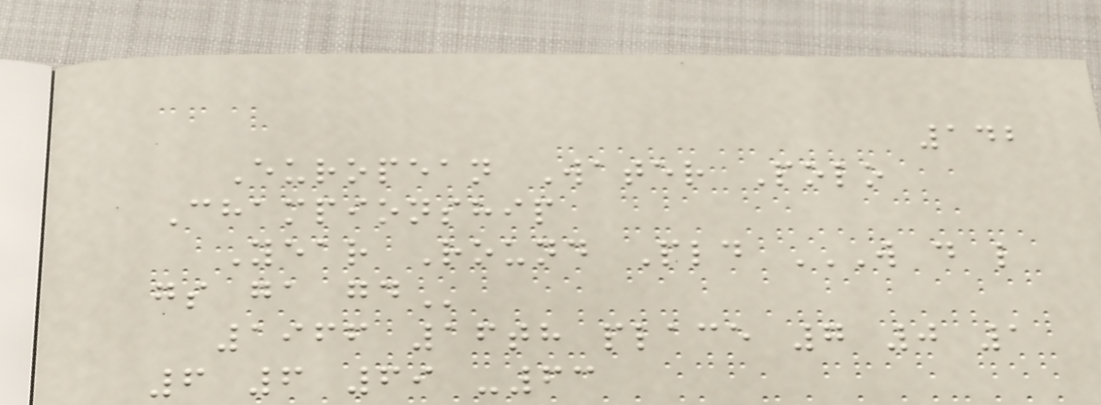142
European Water Polo
Championship
Year Round Pld W D L
GS GA GD
1966 16th place 7 0 1
6 6 69 -63
